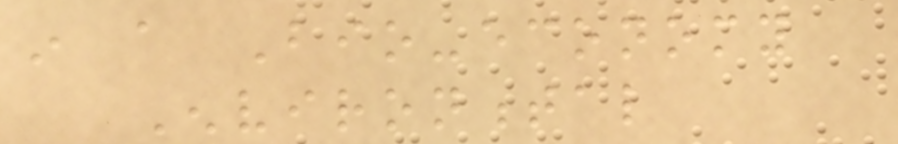in a Bio-economy
Environmental
